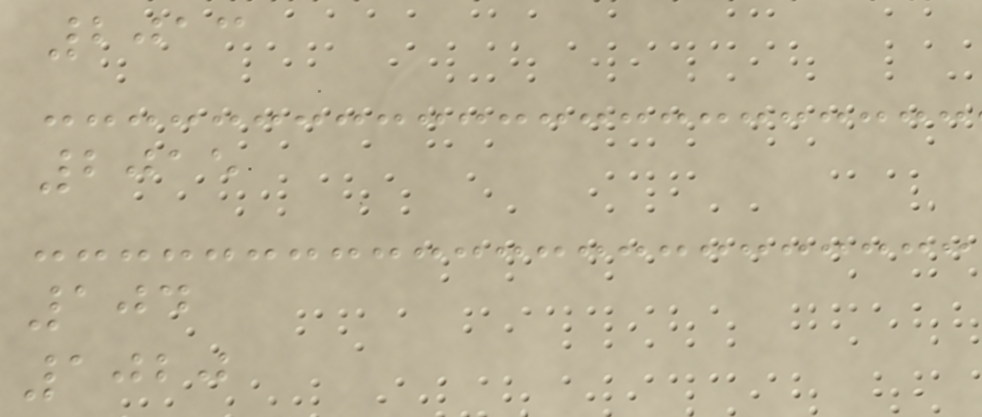2013
2015
104
1020
